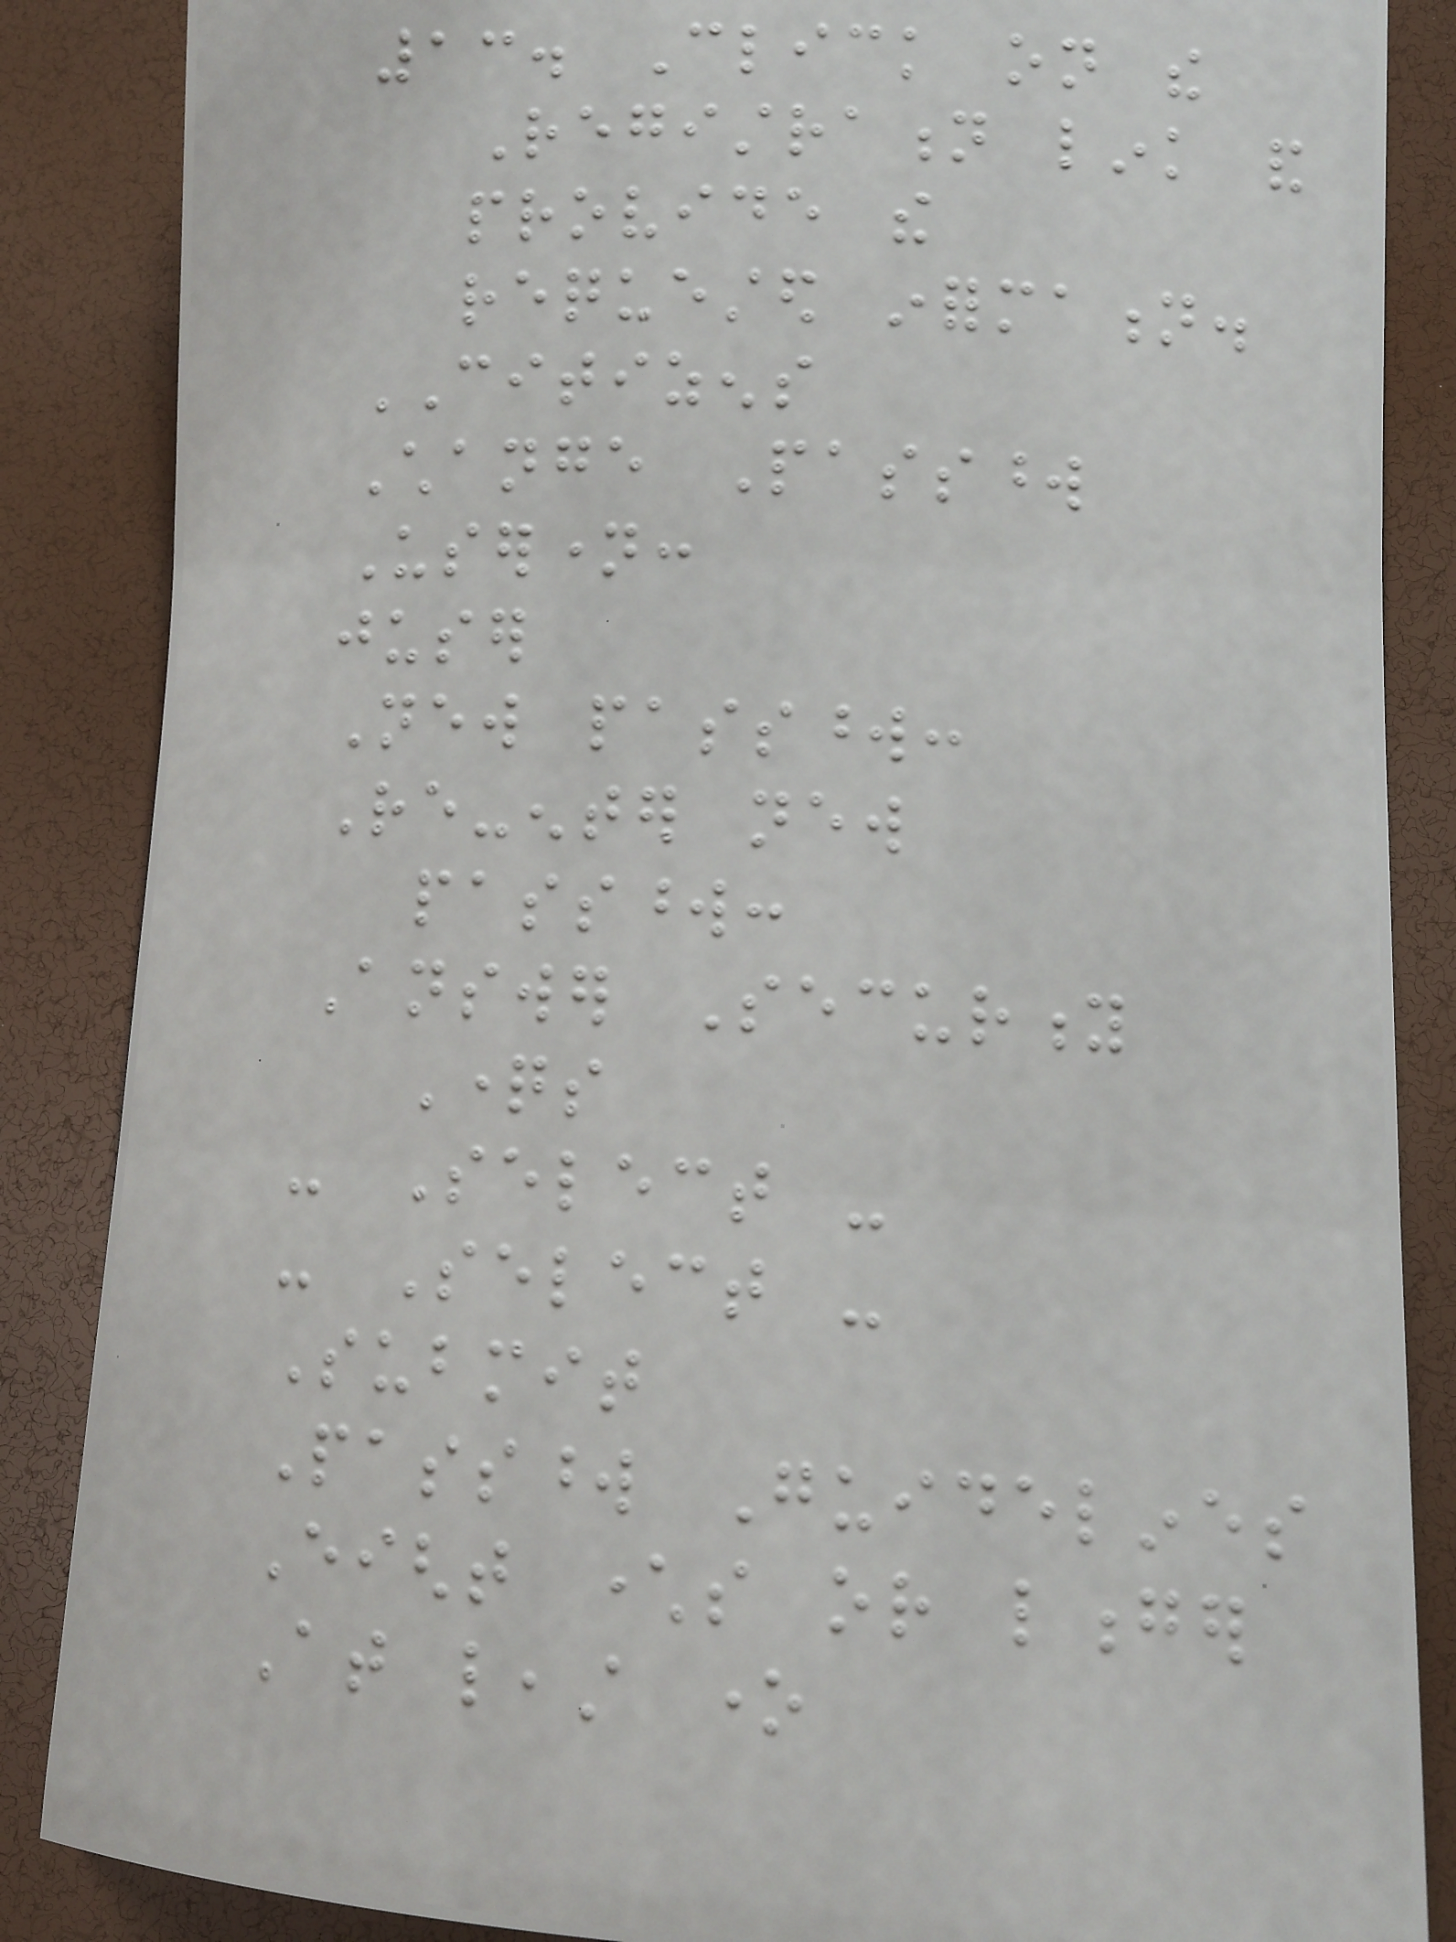13. Click on the
Registration link and
provide the
requested information.
CITIZENS
Change Password
Username:
juser
New password:
Re-enter new
password:
Answer Security
Questions
- Select -
- Select -
Submit
Password Guidelines
Eight characters or longer
At least one
